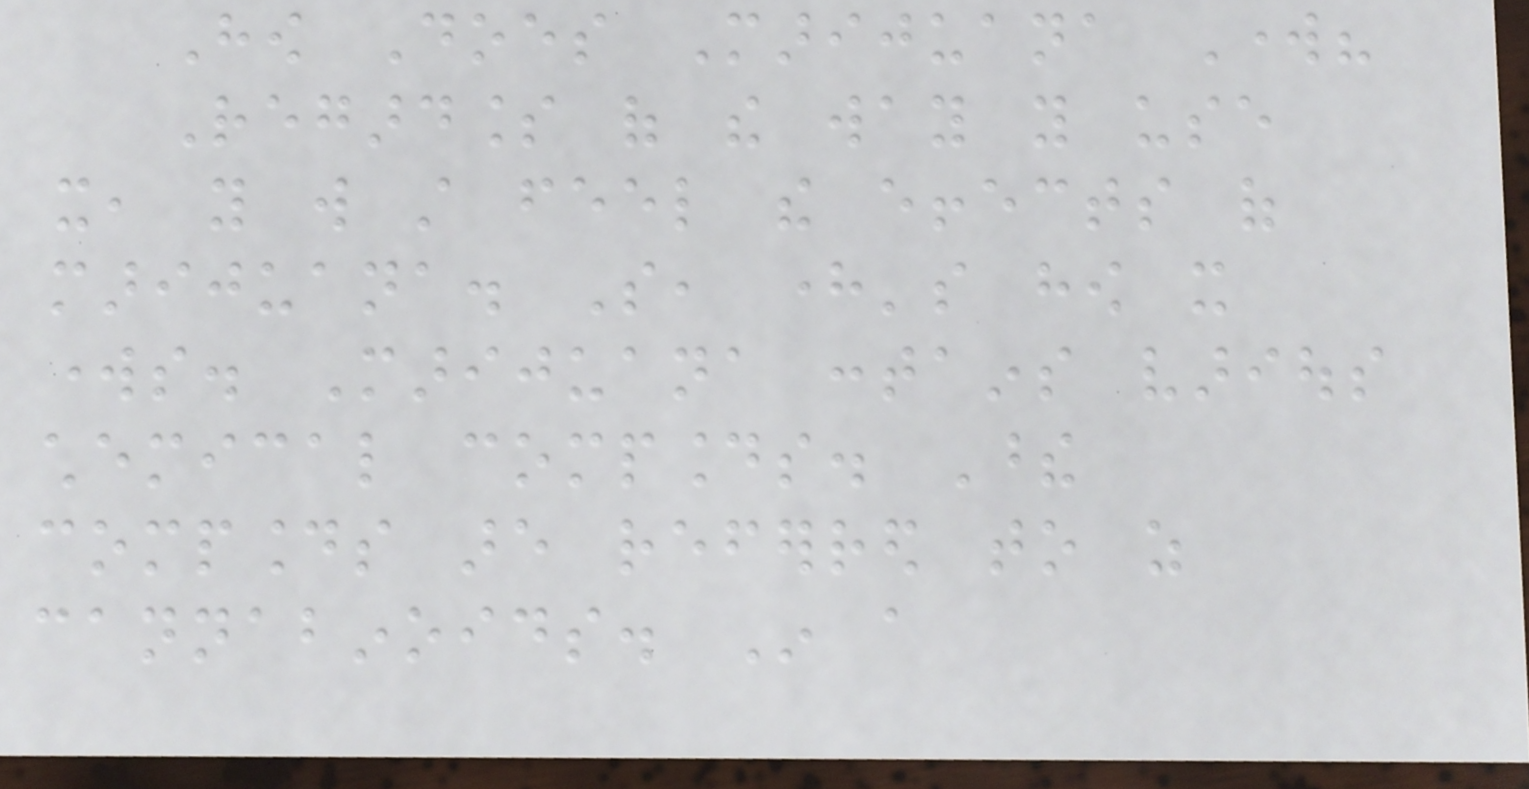How Does Marijuana Work?
Regardless of the way you use
it, you will still feel the effects of
marijuana. So, here's how it
works. Marijuana contains various
chemical compounds. These
compounds are referred to as
cannabinoids. In a
